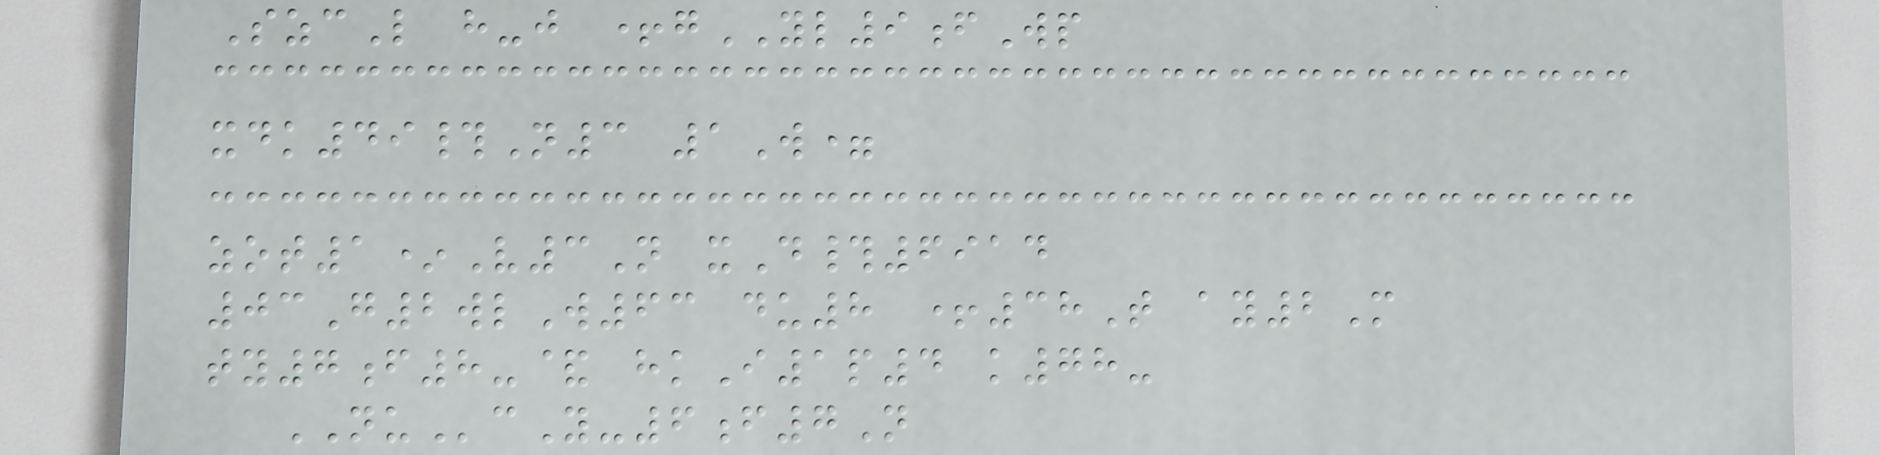SzcL h-j +gYL9fWp
xdk49#N3 1W=
zot1*V3N xD#6914
03G2wlW63 du8 +38T ay2M
ty7f8-& hkI1p4 k78-
NUcY-6f7N
